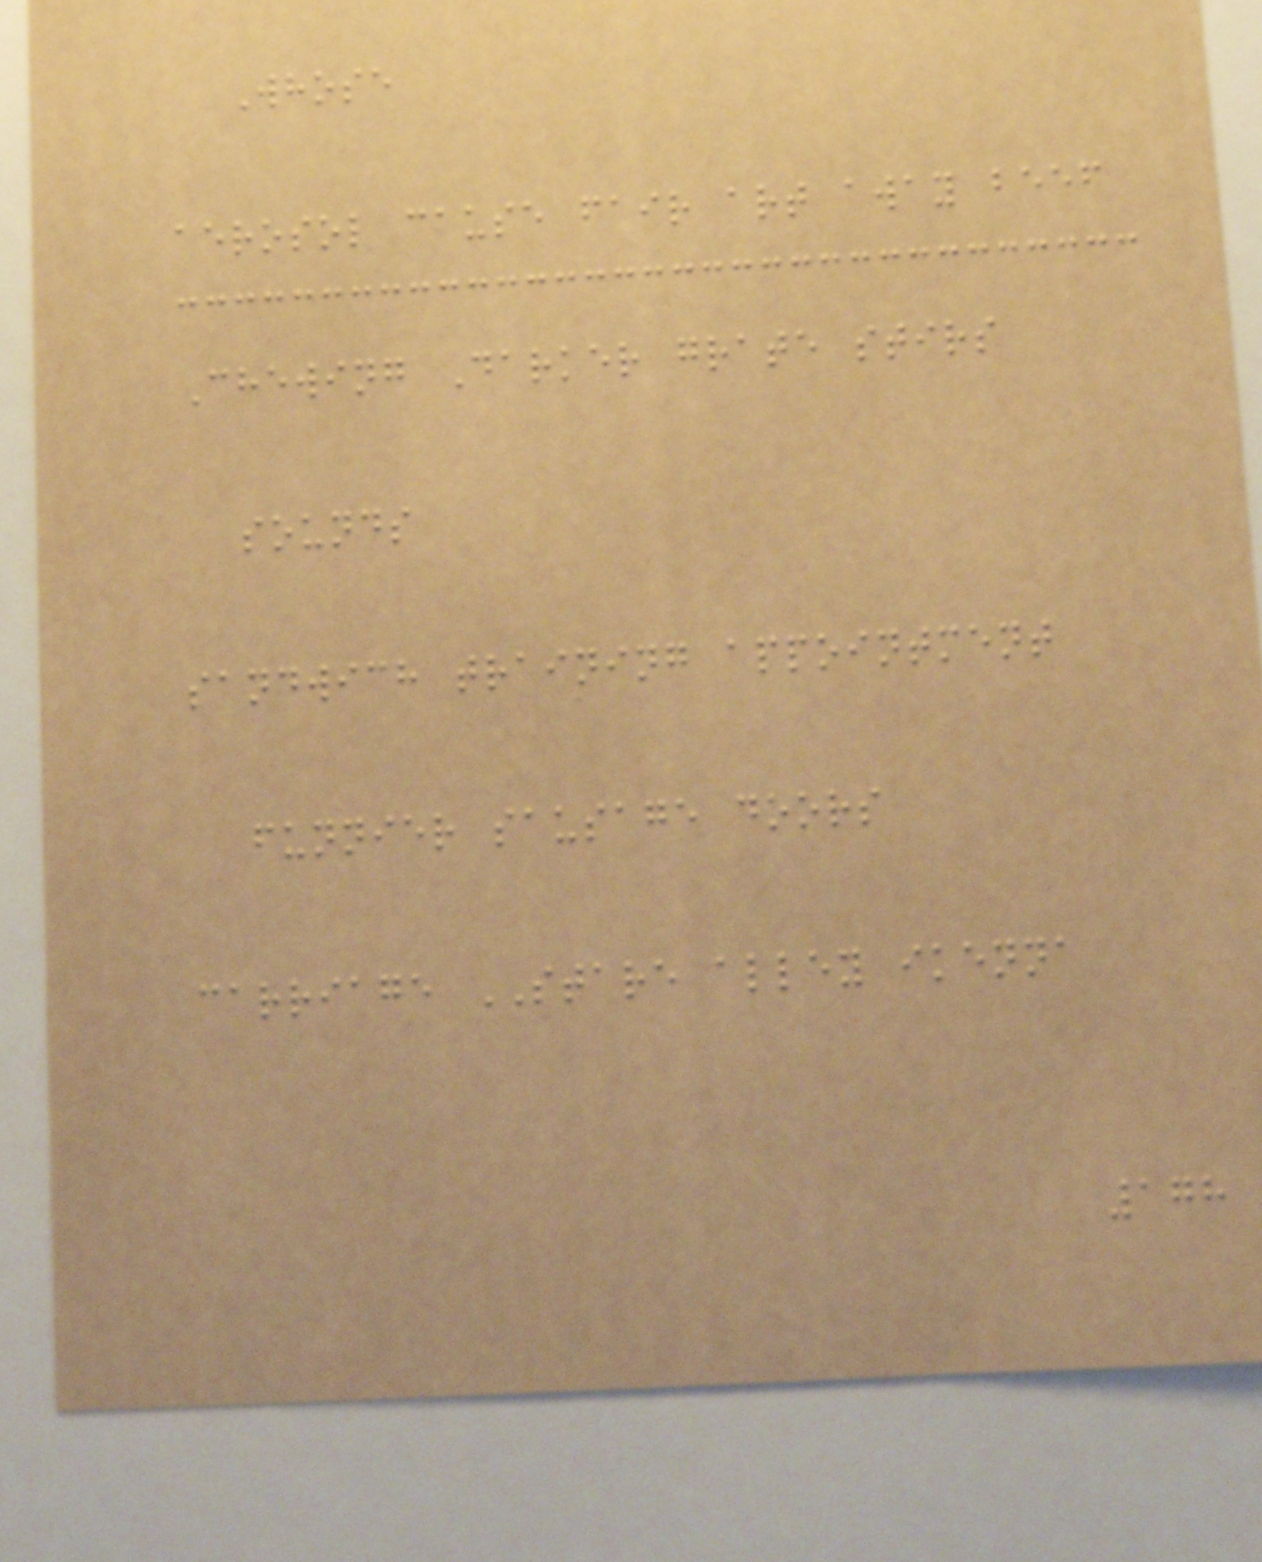Whose
aerosol cause fair art away beef
Chewing Darker grate stirs
sounds
sandwich training appointment
funnier sausage doors
carriage STARE alley ikenna
178
